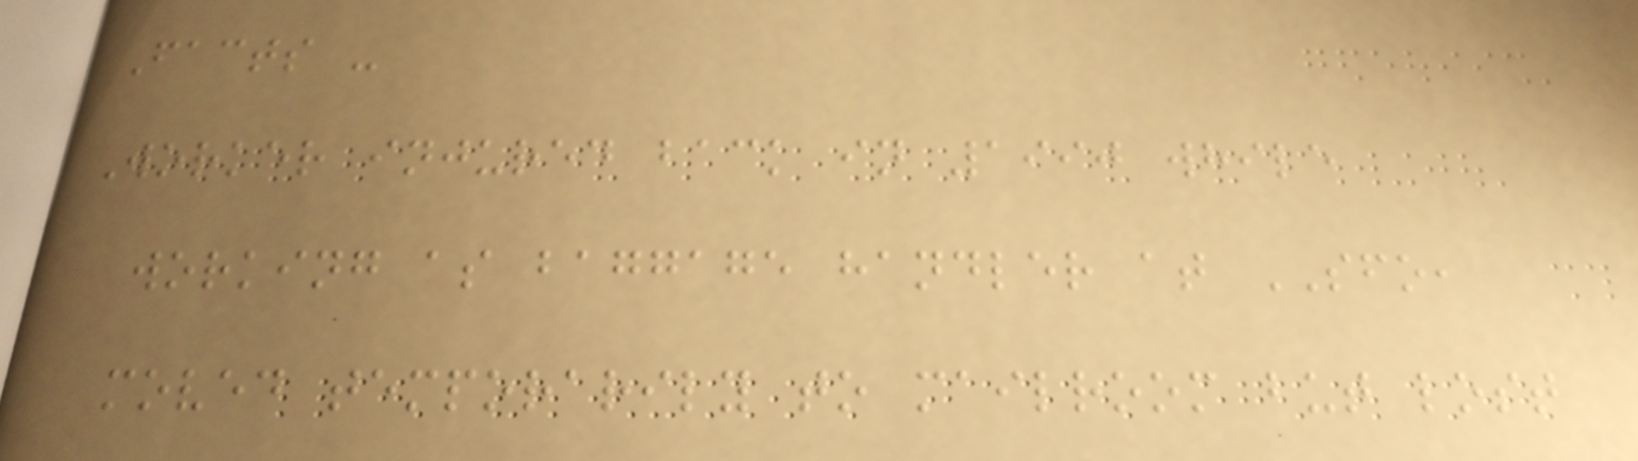Facts -
Worker injured back in 1990 while
working as baggage handler at SFO,
moved temporarily to mailroom but lost
